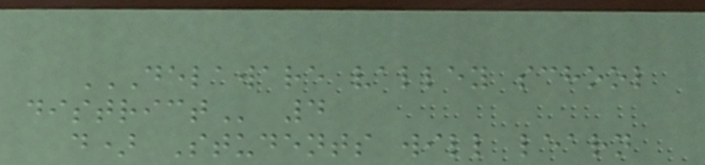DELAWARE VALLEY SCHOOL
DISTRICT 4
d) Students will learn
